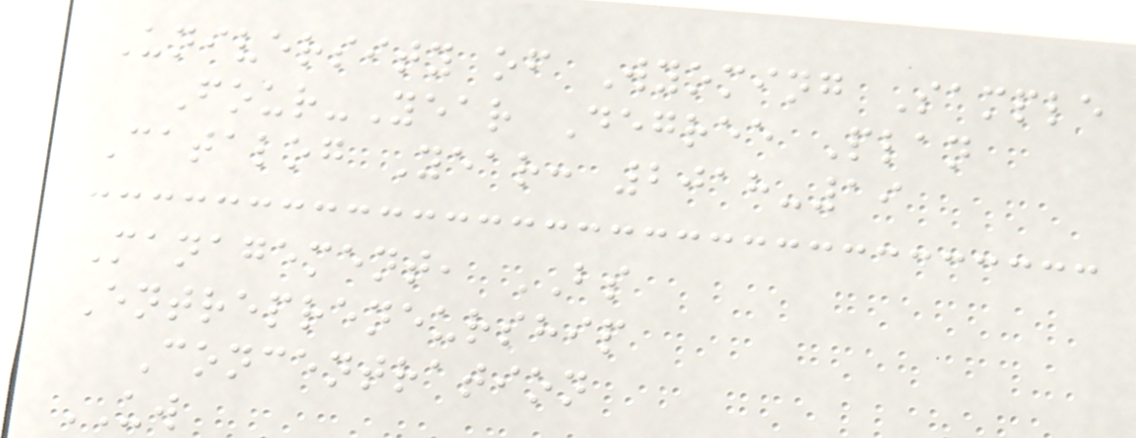University of Wyoming Sample
Four-Year Degree Plan
Catalog Year: 2018-19
Management, BS
Entrepreneurship
Concentration
UW
